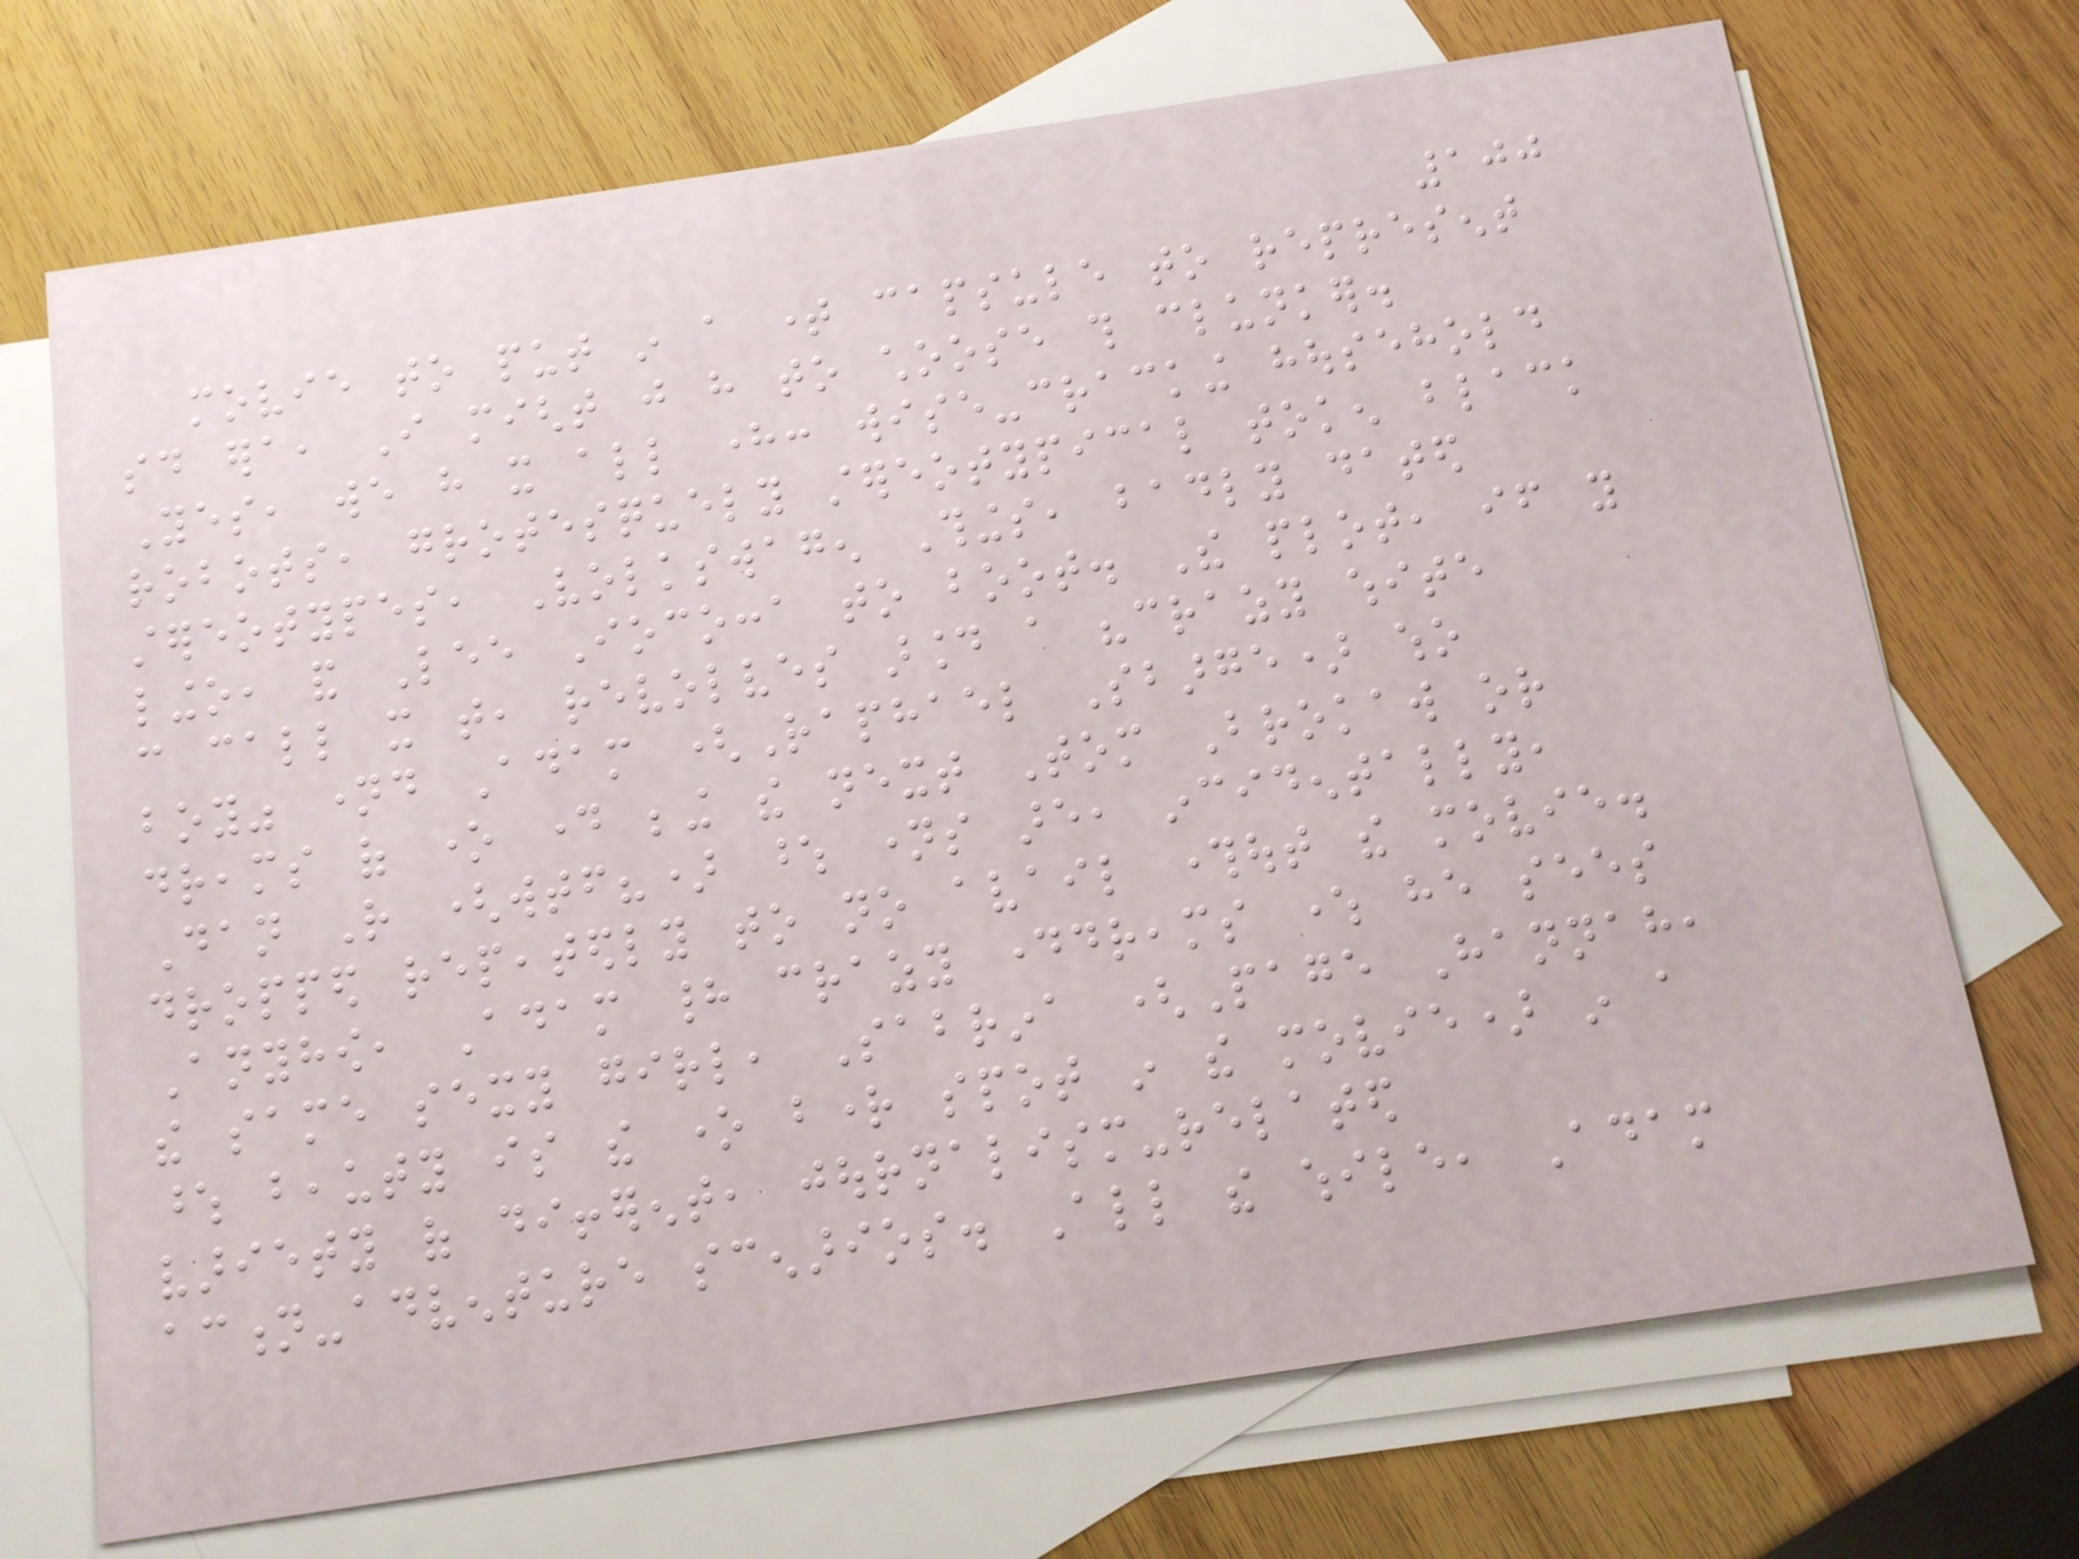100
movie to put in a time capsule to represent
said era, I might just have to choose this clunker.
Yes, we have it all here: wise-cracking household
robots, grotesquely stereotypical token black
stereotypes, Volkswagen Things, badly dated
lingo, and Lee Iococca to boot. The plot, if you
can call it that, revolves around a "crazy white
boy" named Adam (Raphael Sbarge) who
dreams of one day being the next Tom Brokaw or
Dan Rather (wtf?) whose names are, incidentally,
dropped repeatedly to no avail throughout the movie.
Anyhow, Adam had crazy daydreams where he sees
the same sexy girl, Sabrina (Page Hannah,
whose beauty is the one bright spot in the movie) in a
variety of different, journalism-related
action-adventure scenarios. All the while, Adam
